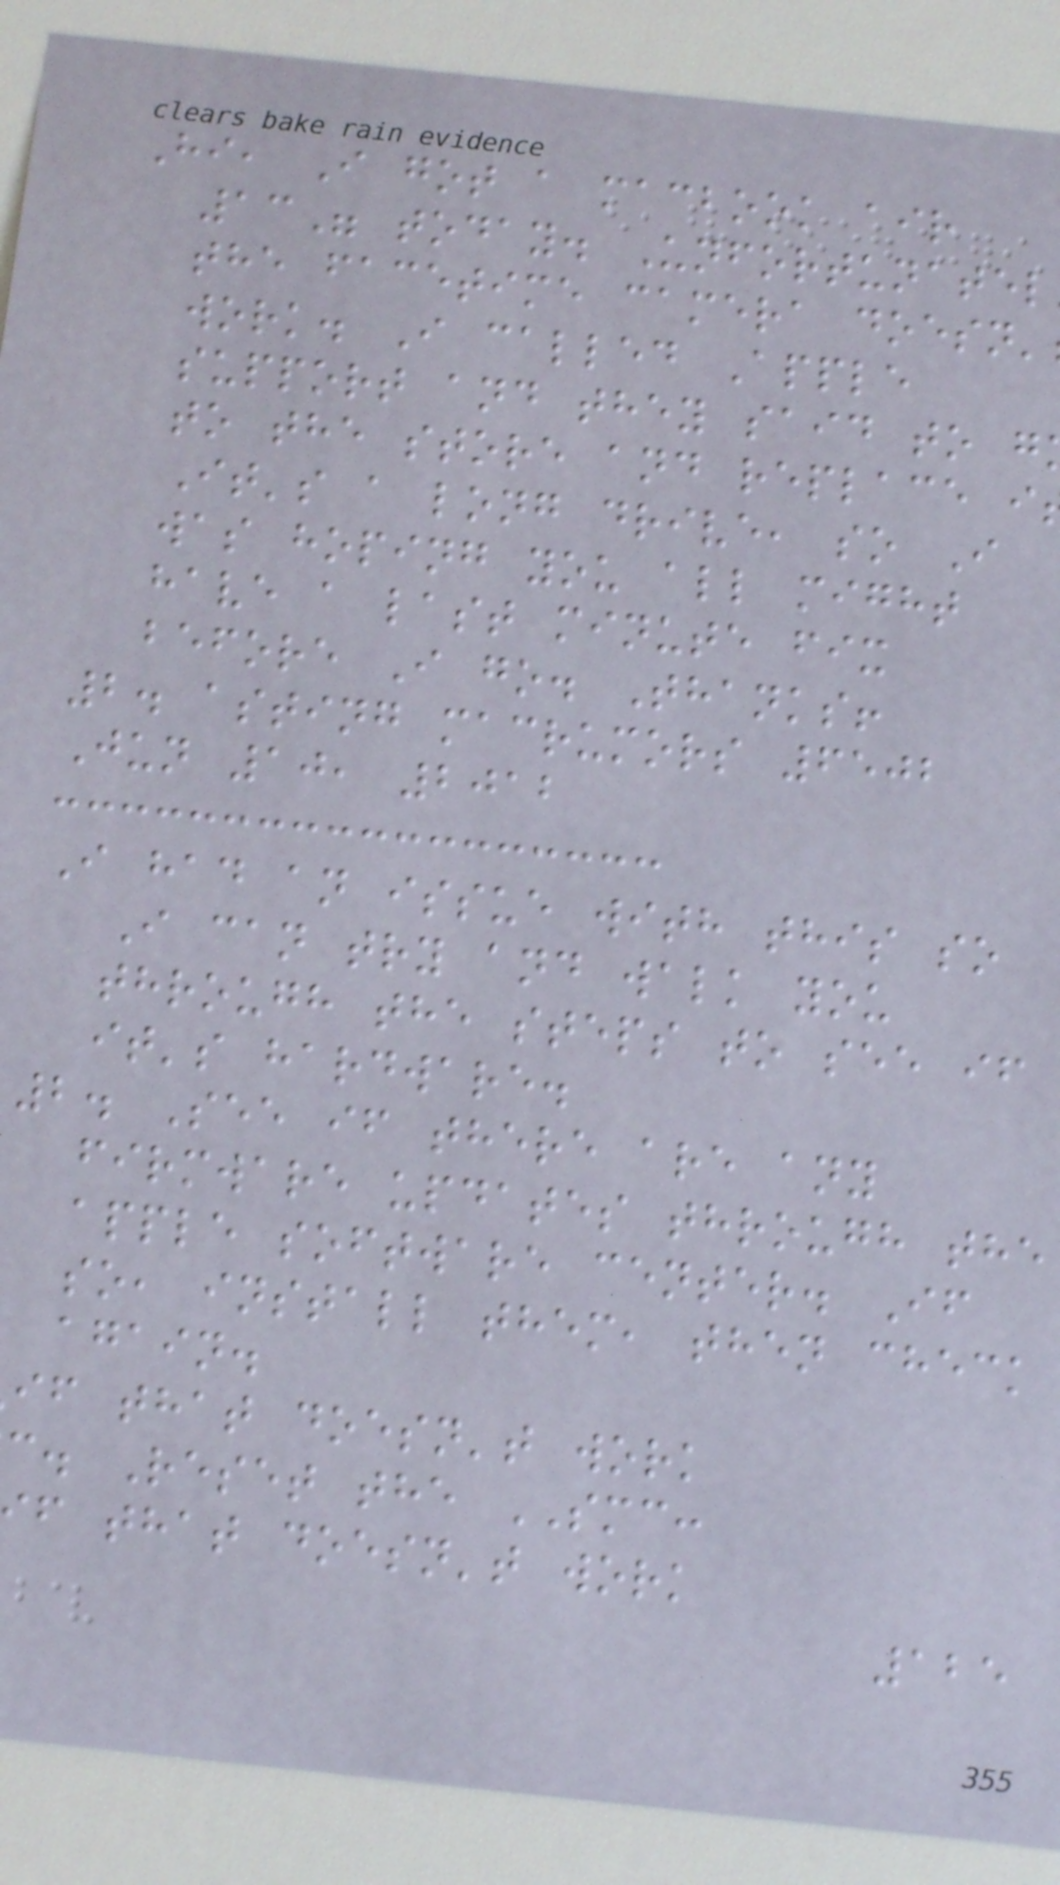Hi, I got a macbook air
13" today. Unfortunatel
the facetime camera doesn'
work. I called Apple
support and they said to g
to the store and replace i
It's a long drive, so I
was hoping you all might
have a last minute fix
before I go. Thanks!
2. asting macrumors 6502
Jun 10, 2012
I had an issue with this so
I can try and walk you
through the steps to see if
it's hardware.
2. See if there are any
firmware updates through the
apple software center. If
so, install them, then check
again.
if that doesn't work
c. Reset the SMC:
f that doesn't work
125
